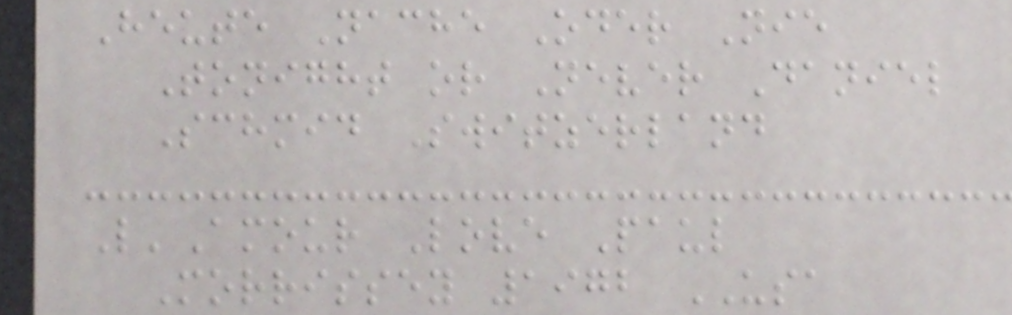Heute Nache Oder Nie
Tonight or Never Daniel
Schmid Switzerland
L'Amour Love Paul
Morrissey 1972 USA
